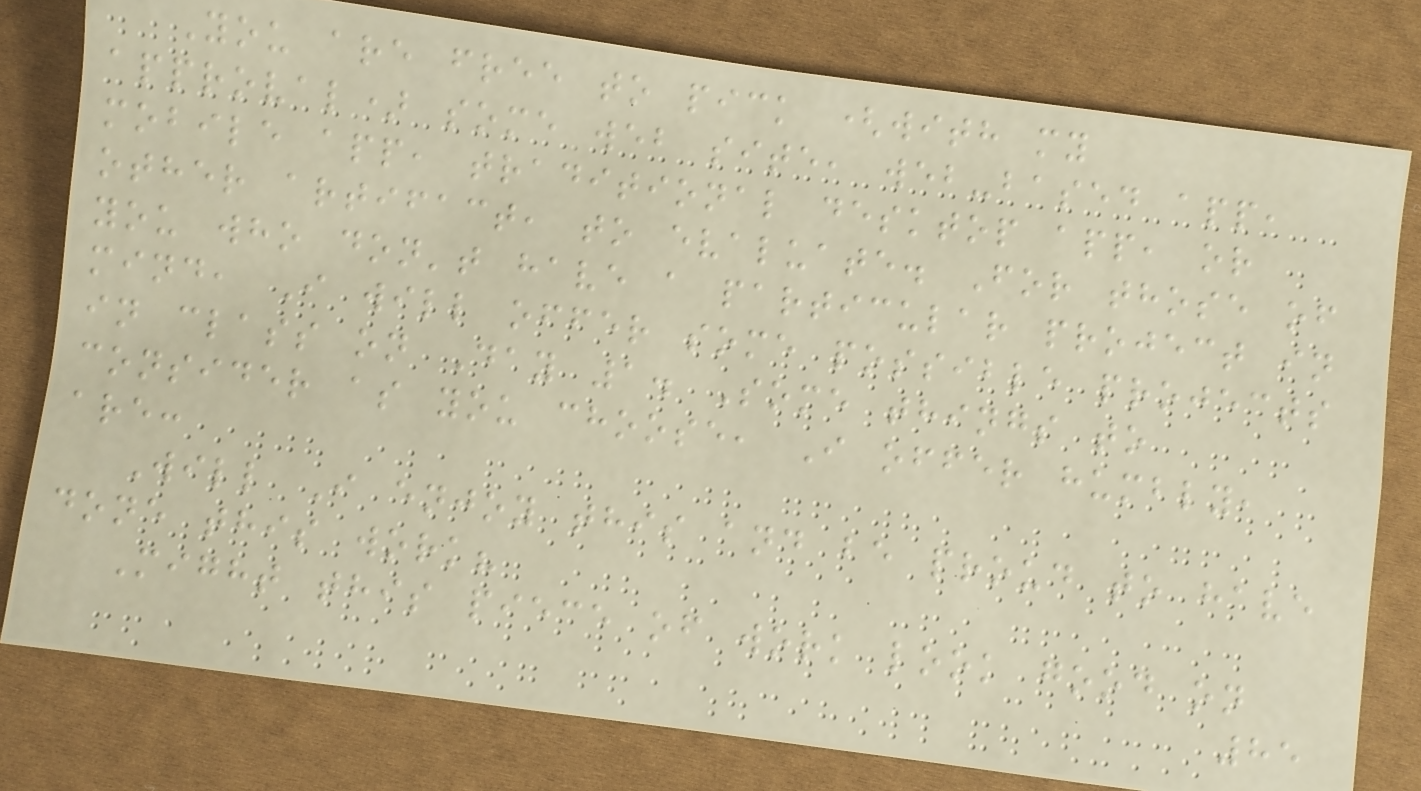You are free to pick (with my
approval) some web site, web-based app,
mobile app, traditional desktop app, or
other artifact, to evaluate. For those of
you who don't have a particular project in
mind, I will offer some possible projects
in class on Day 1. Some things to
consider as you choose, I offer humbly,
are:
Will I enjoy this and be proud to have
done this work?
Might this piece of work look good on
85
